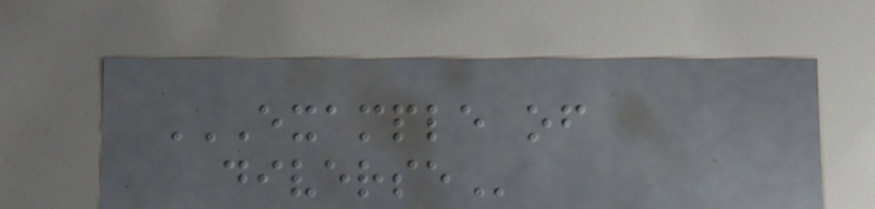EXAMPLE OF
DIVERSE
